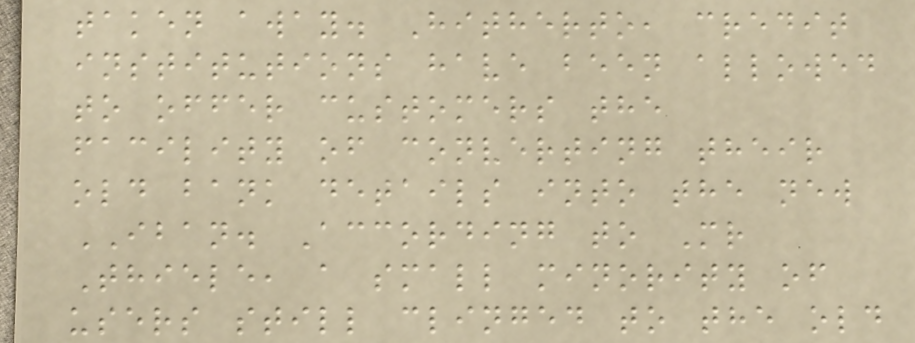taken away. Hitherto, credit
institutions have been allowed
to offer customers the
facility of converting their
old bank details into the new
IBAN. According to Mr
Thiele, a small minority of
users still clinged to the old
